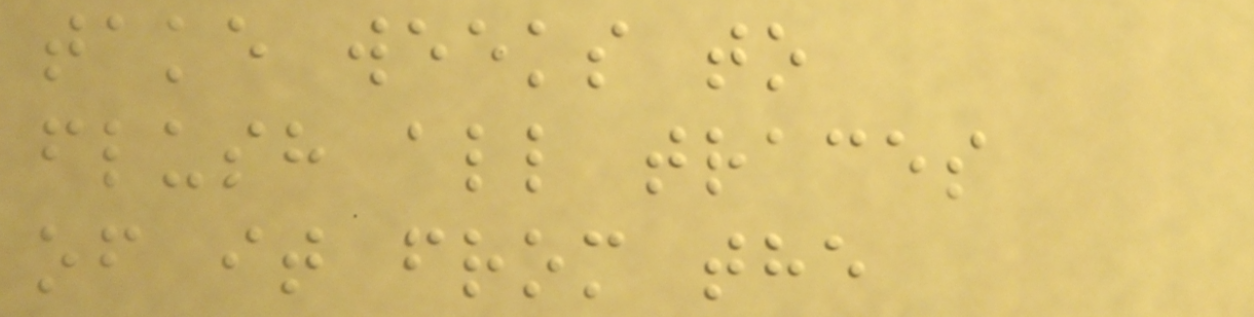take weeks to
flush all traces
of it from the
